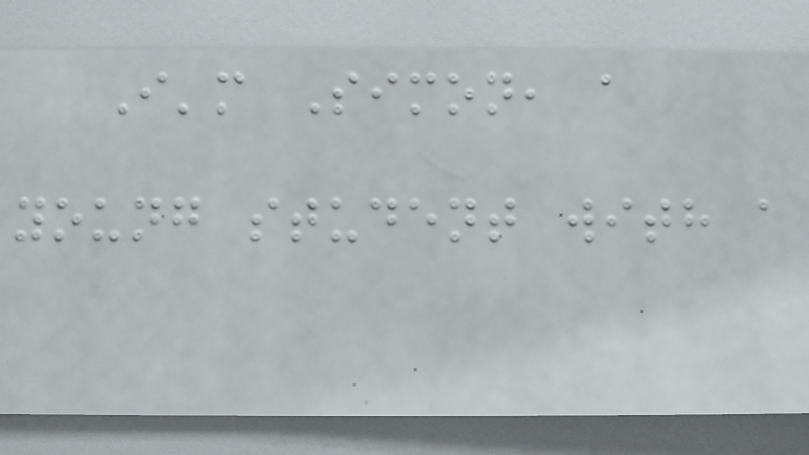I'm Simon, a
young student with a
